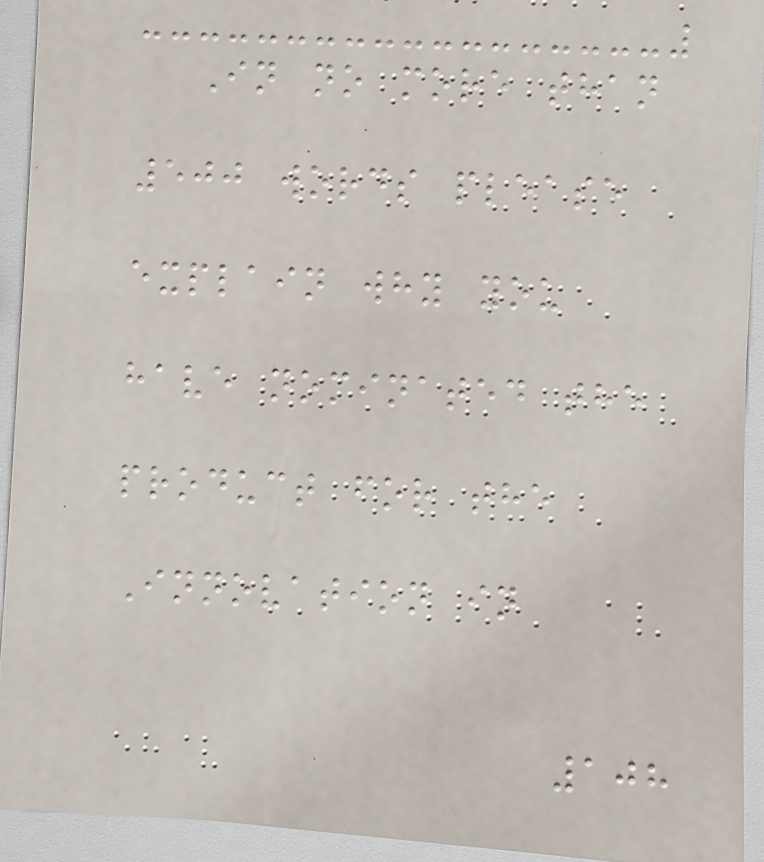In no more than
500 words please
explain why you
have nominated the
product for the
Innovation in
108
